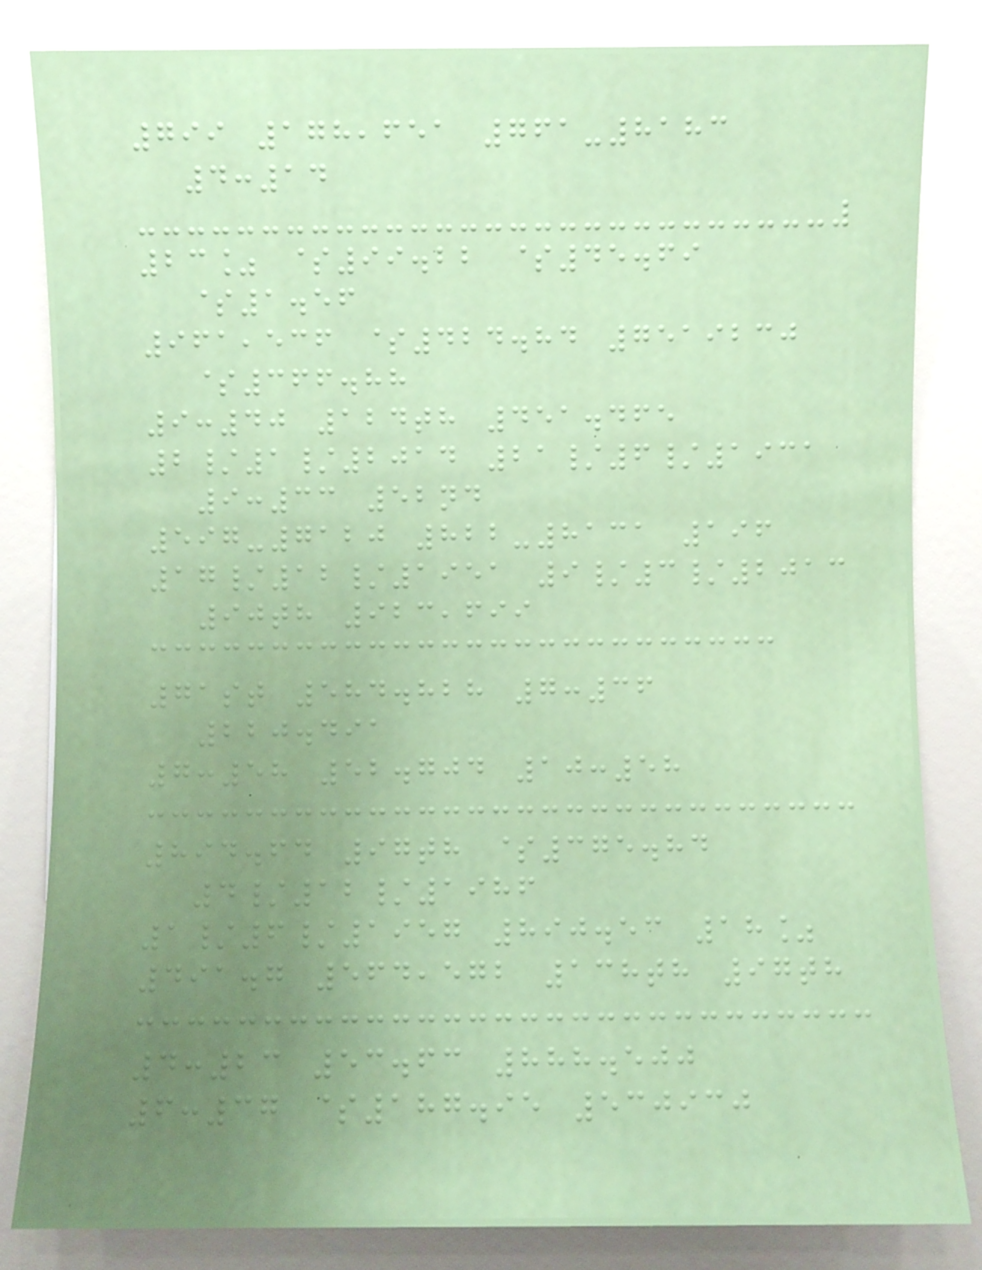799 178,651 761-8183
4:14
23% $99.22 $45.69
$1.56
961,536 $424.84 7519230
$366.88
9:40 124th 451.465
2/1/2014 21/6/1931
9:33 52nd
597-7120 822-8131 196
17/12/1951 9/3/2013
90th 923,699
71st 584.828 7:36
220.491
7:58 52.704 10:58
894.64 97th $375.84
4/12/1986
1/6/1957 890.53 18%
491.7 564,572 138th 97th
4:23 53.63 888.500
6:37 $187.95 530930
